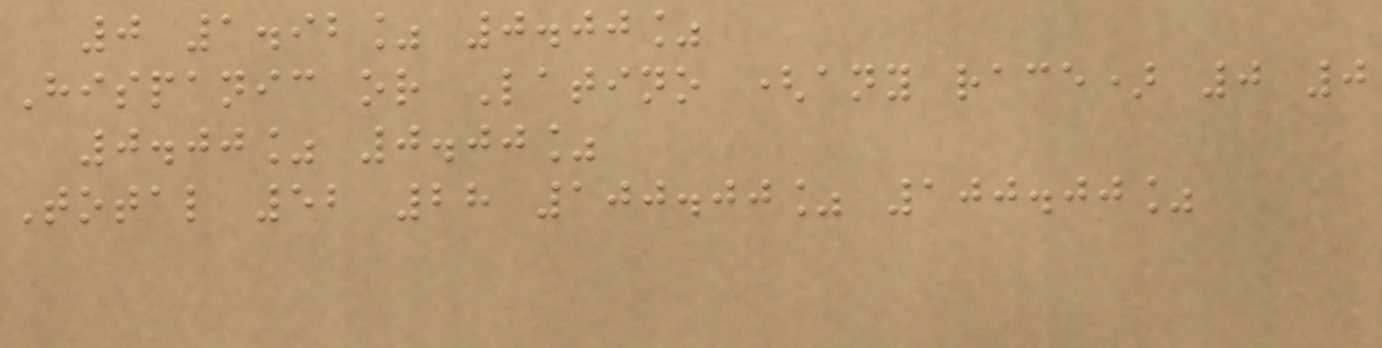0 1.92% 0.00%
Hispanic or Latino (any race) 0 0
0.00% 0.00%
Total 52 28 100.00% 100.00%
